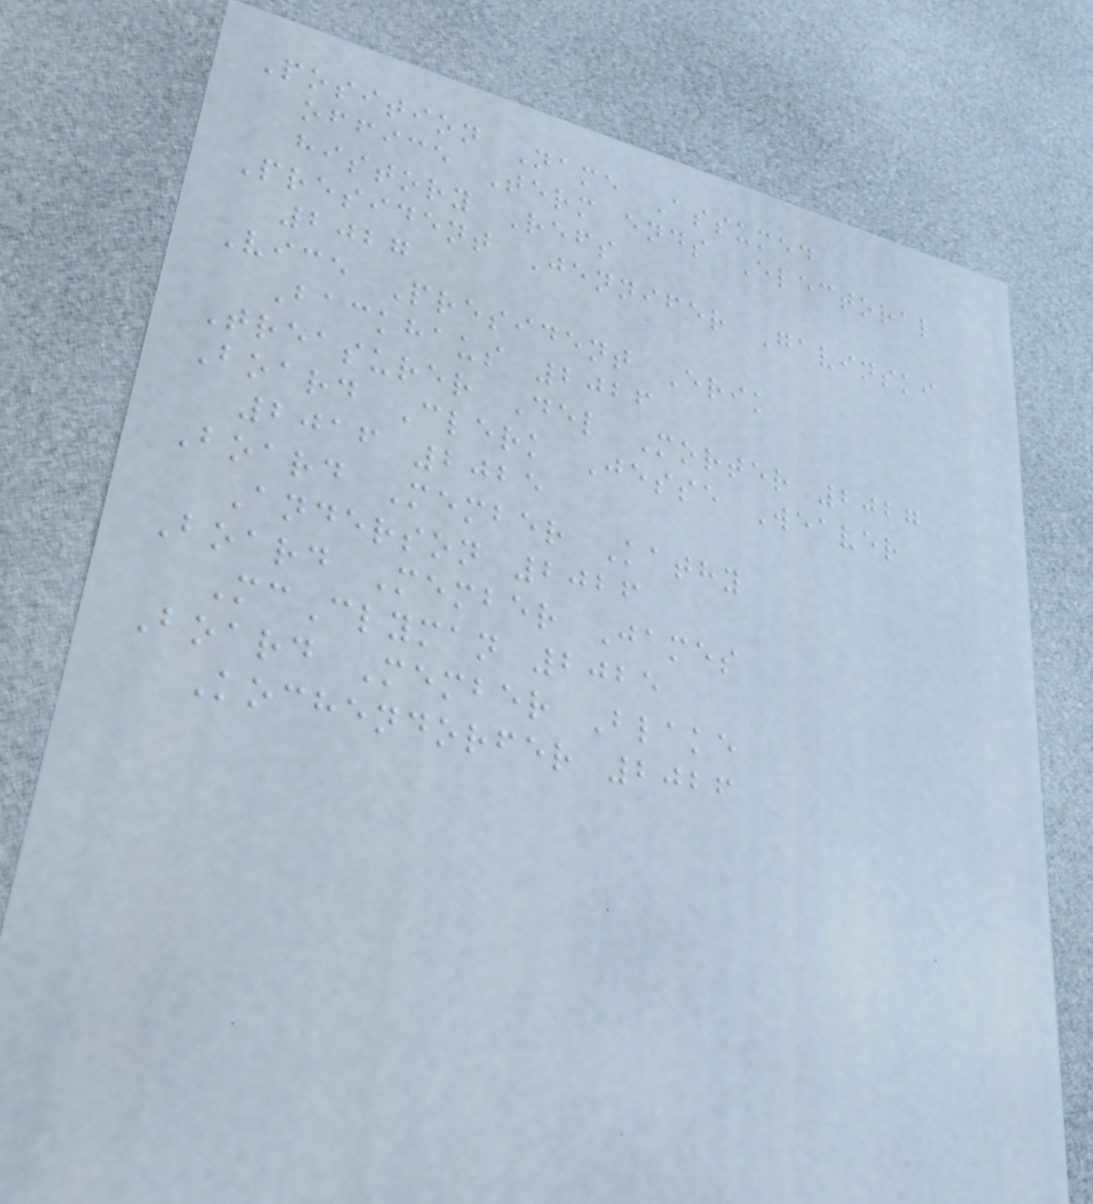Position Name Assumed
office Term ends Electoral
history Refs
President Jennifer Gavinski
2027
Vice President Erik
Backhaus 2026
Treasurer Del Morter 2027
Board Clerk Jesse Weaver
2016 2025
Board Member Kathy
Anderson 2026
Board Member James
McClyman 2025
Board Member Blake
Kochendorfer 2026
